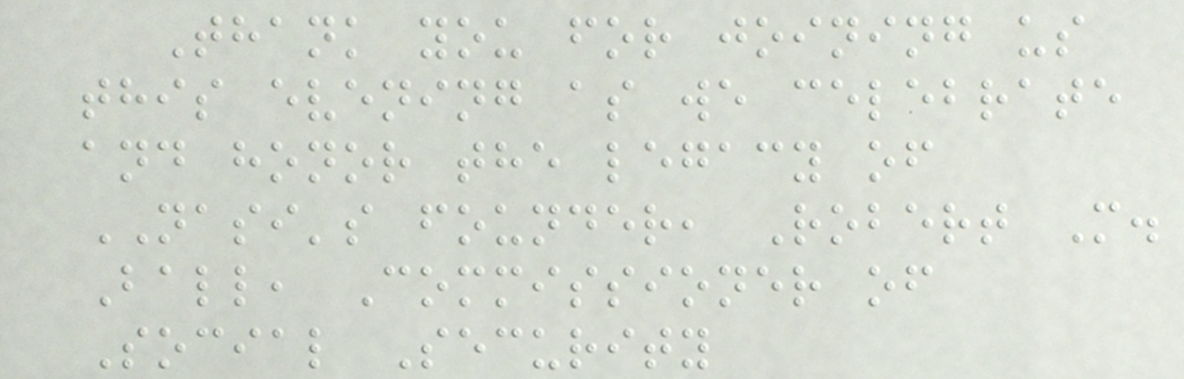Thank you for joining us
this evening as we celebrate
and honor the legacy of
NASI's founder, Robert M.
Ball, Commissioner of
Social Security
